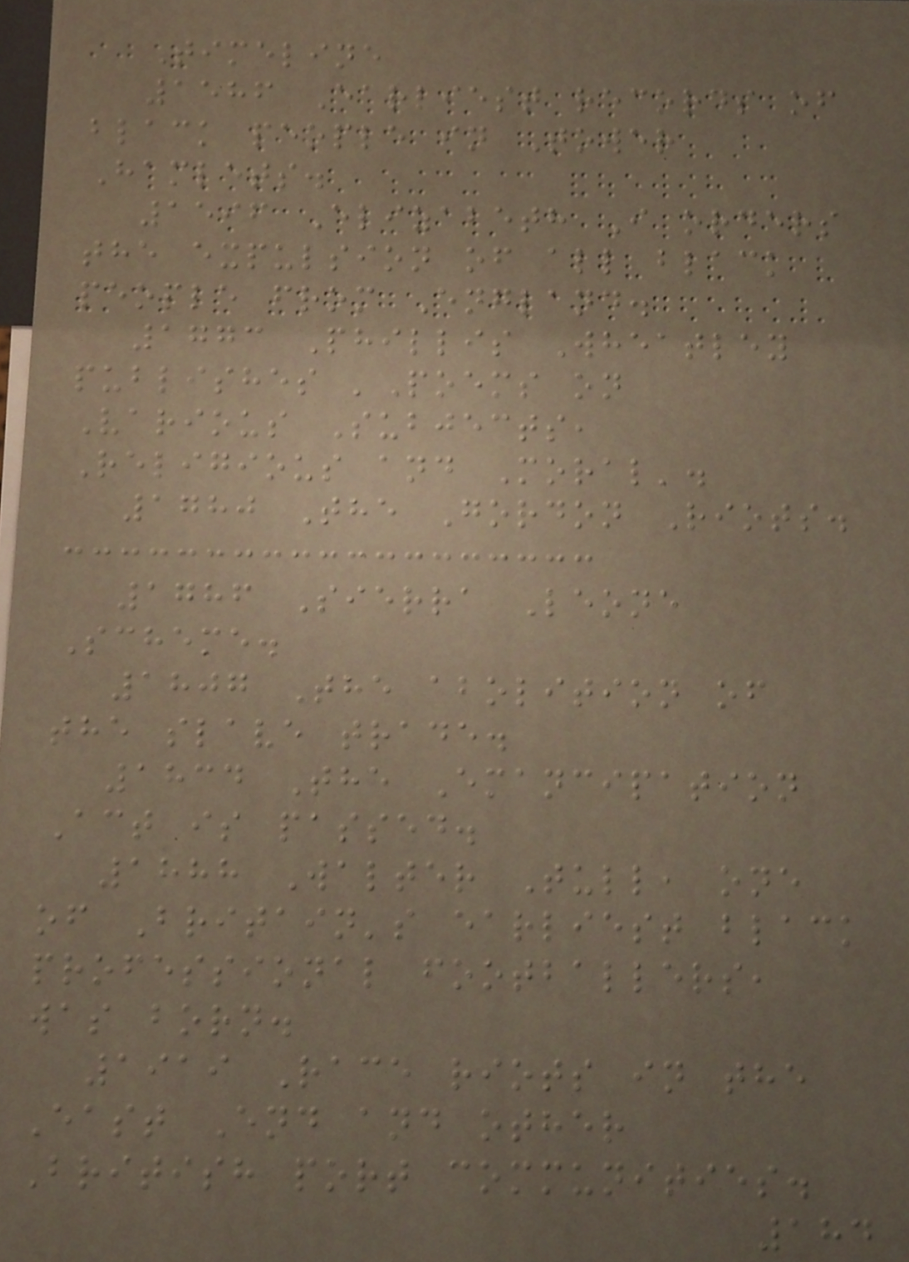Timeline
1586 Earliest records of
black people in Tower
Hamlets.
1596 Elizabeth I orders
the expulsion of all black
people from England.
1773 Phillis Wheatley
publishes 'Poems on
Various Subjects,
Religious and Moral'.
1780 The Gordon Riots.
1786 Sierra Leone
Scheme.
1807 The abolition of
the slave trade.
1834 The Emancipation
Act is passed.
1888 Walter Tull, one
of Britain's earliest black
professional footballers,
was born.
1919 Race riots in the
East End and other
British port communities.
184
